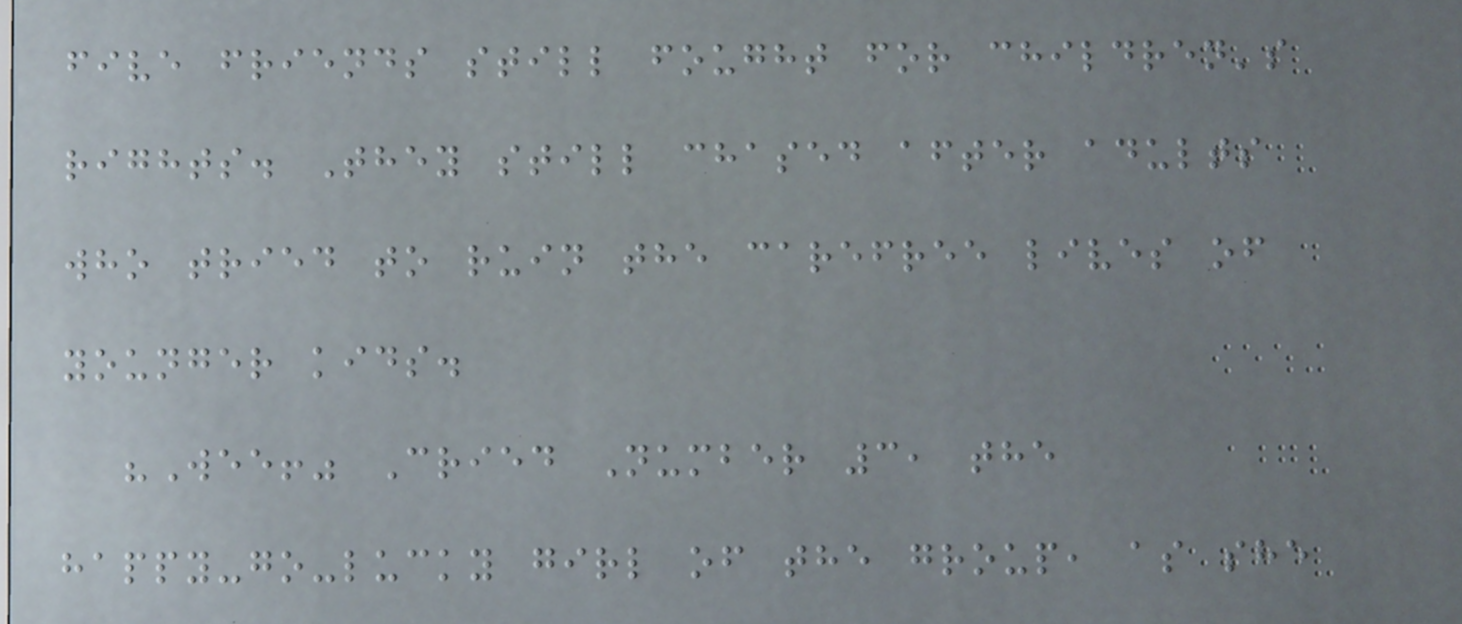five friends still fought for children's
rights. They still chased after adults
who tried to ruin the carefree lives of
younger kids.
"Wee!" Cried Number 3, the
happy-go-lucky girl of the group, as she
